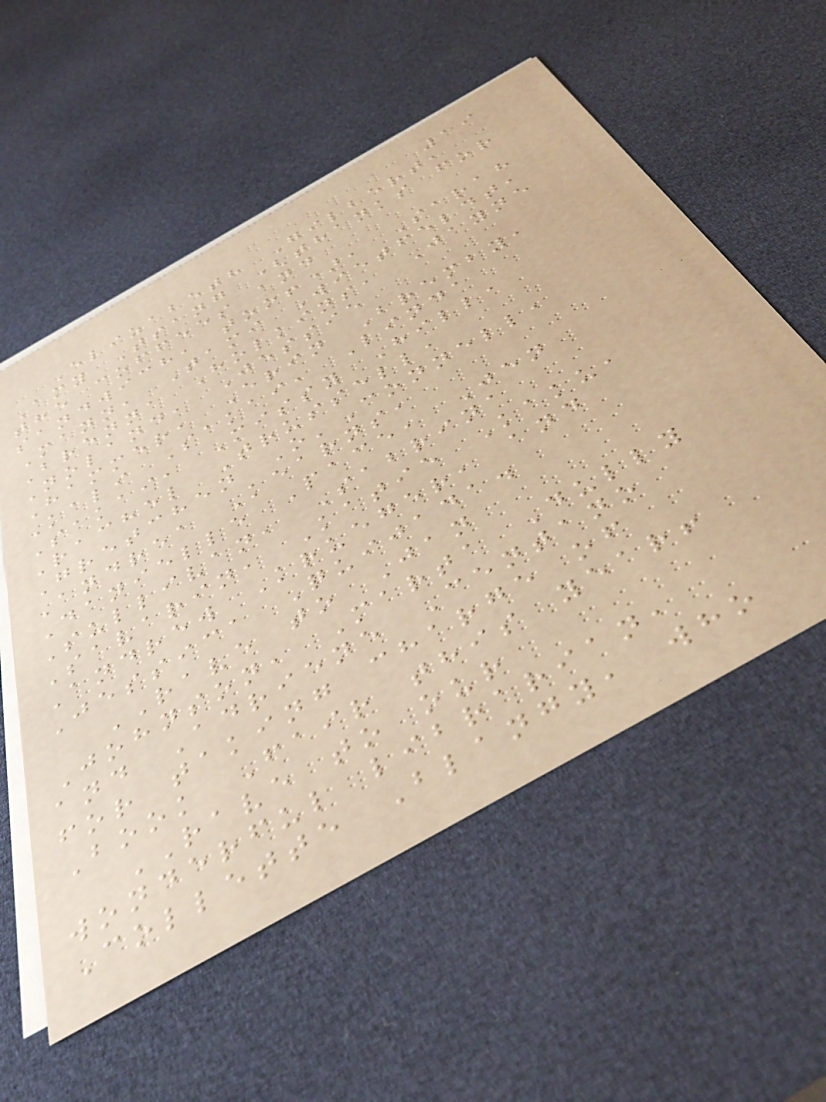19
Elizabeth Gilbert,
Amy Tsang (thanks for
the coffees and
sandwich, too!), Sarah
Mann, Tami Wietfeldt,
Brenna Holkins, Jayne
Noland, Jessie
Hammer, Erin Bremby,
Kali Sakai, Linda
Sakai, Missy Hill,
Rachel Trussell,
Gretchen O'Connell,
Andrea Kearns,
Danielle Pace, Jen
Sullivan, Sabrina
Savarin, Katie Kaku,
Andrew Krueger, and
Jessica Quijada.
RAVE to Jan
Johnson, Marta Dully
and Adriene Centano
for taking charge of
Book Fair this year!
RAVE to our
wonderful librarian,
Collette Blangy, who
